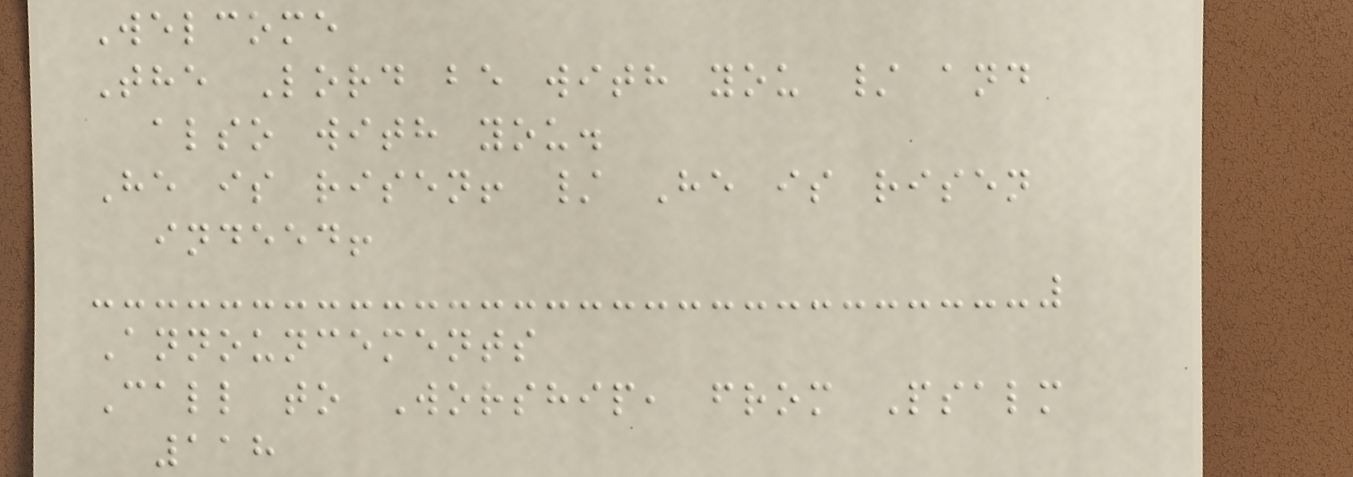Welcome
The Lord be with you / and
also with you.
He is risen! / He is risen
indeed!
Announcements
Call to Worship, from Psalm
118
